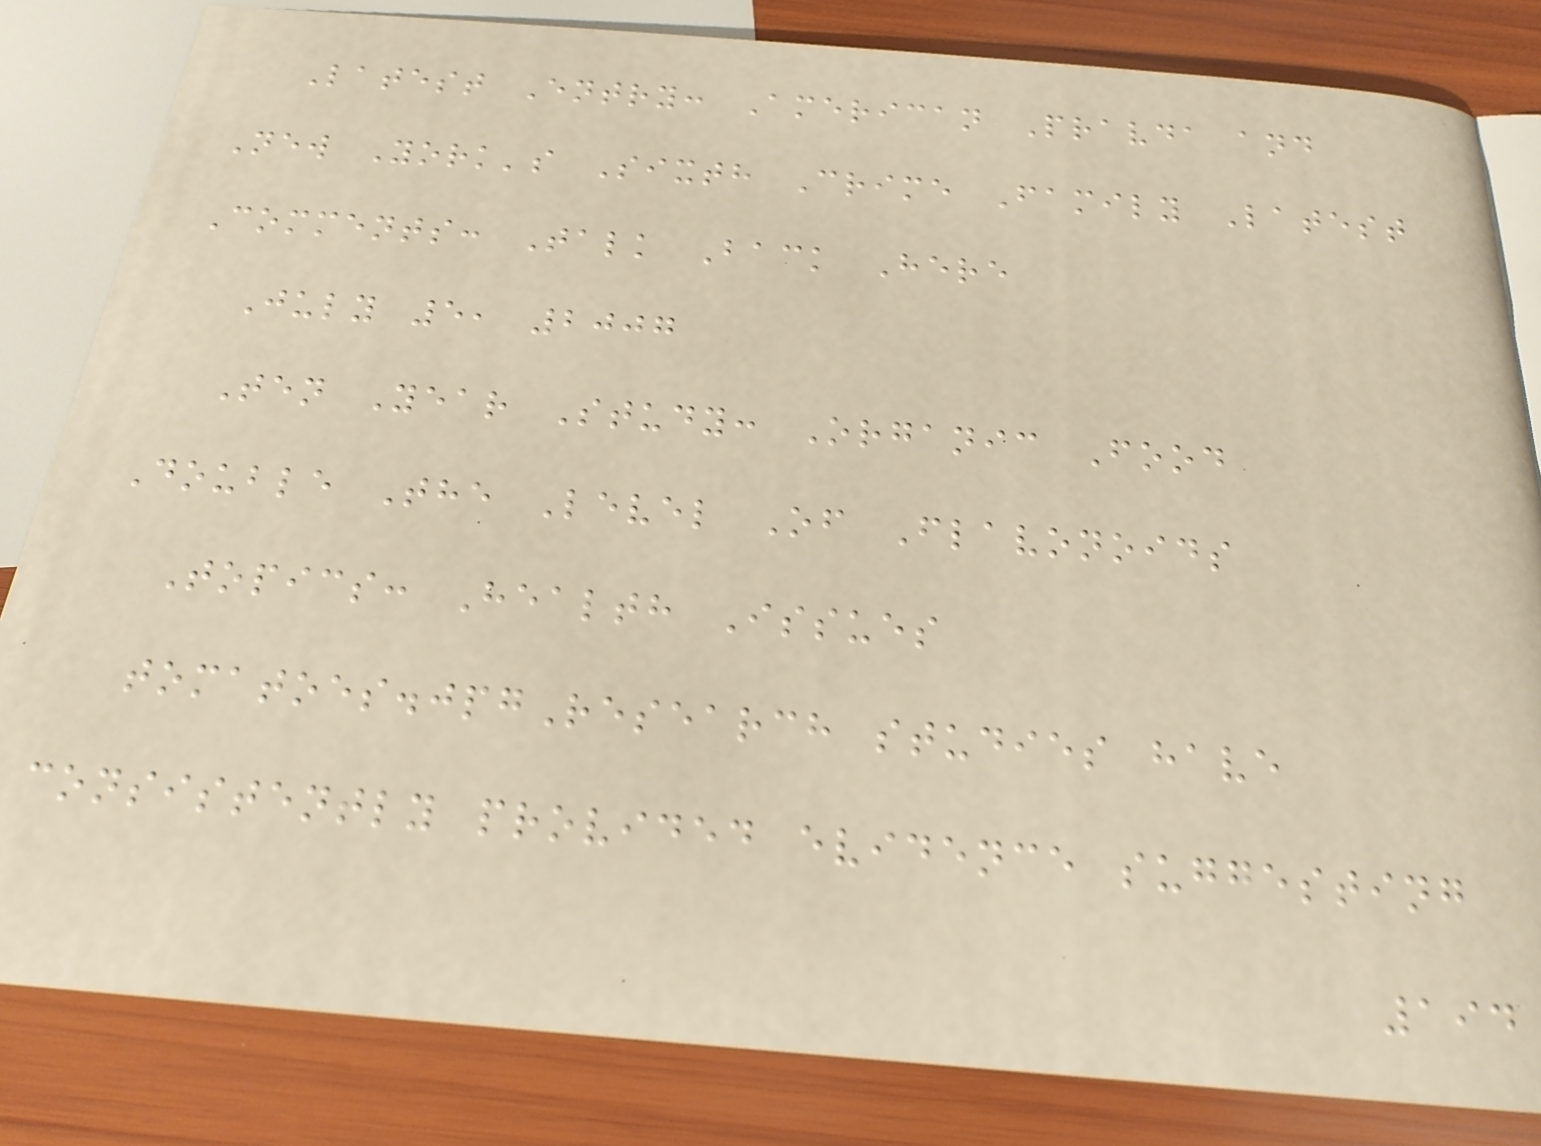Latest Entry: American Pravda and
New York's Sixth Crime Family Latest
Comments: Talk Back Here
July 5, 2007
Ten Year Study: Organic Food
Double The Level Of Flavonoids
Topics: Health Issues
tomatoes.jpgResearch studies have
consistently provided evidence suggesting
194
